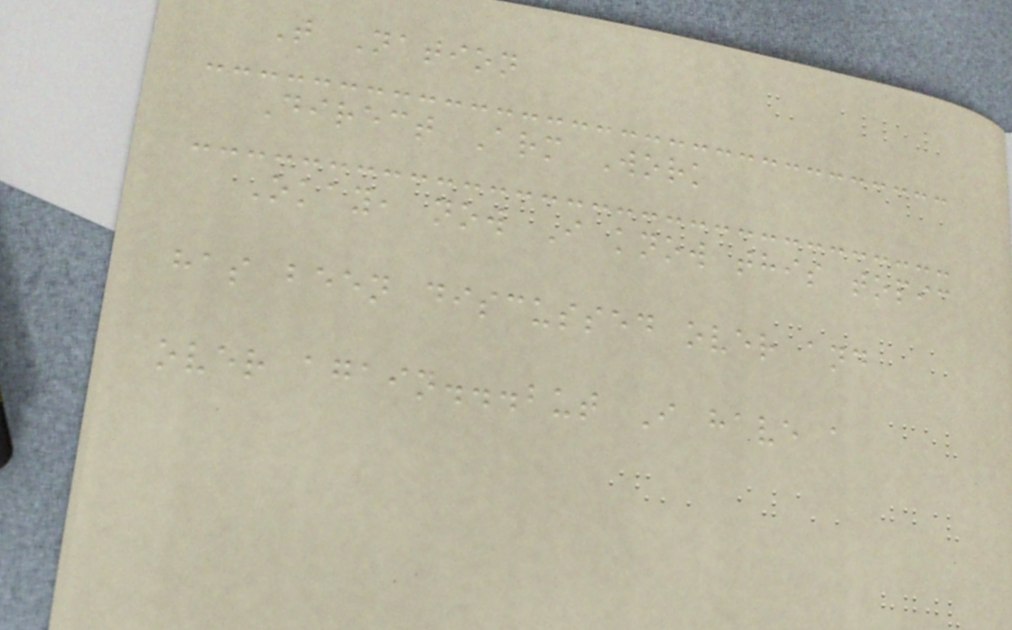T Nation
Direct Arm Work
Okay, now I know this topic
has been discussed over and
over again...but I have a
